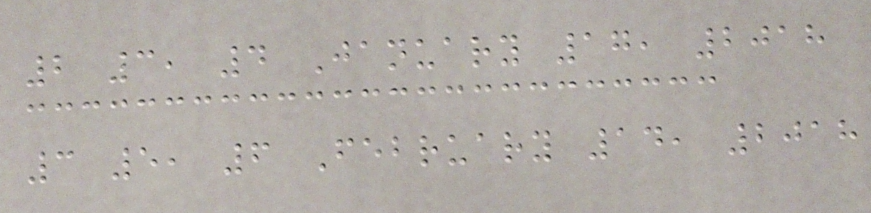2 3, 4 January 17, 2018
3 5, 6 February 14, 2018
